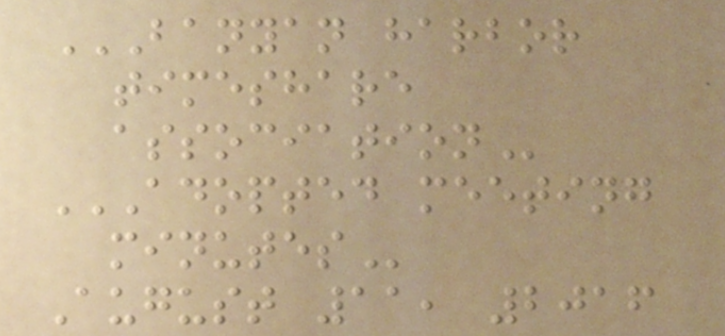BANYAN HARBOR
TIMESHARE
ASSOCIATION
ADOPTED MEETING
MINUTES
August 11, 2016
